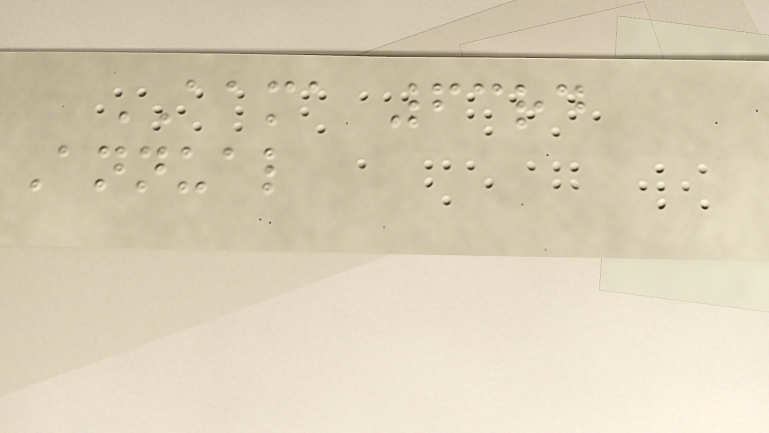AAMA 63rd
Annual
